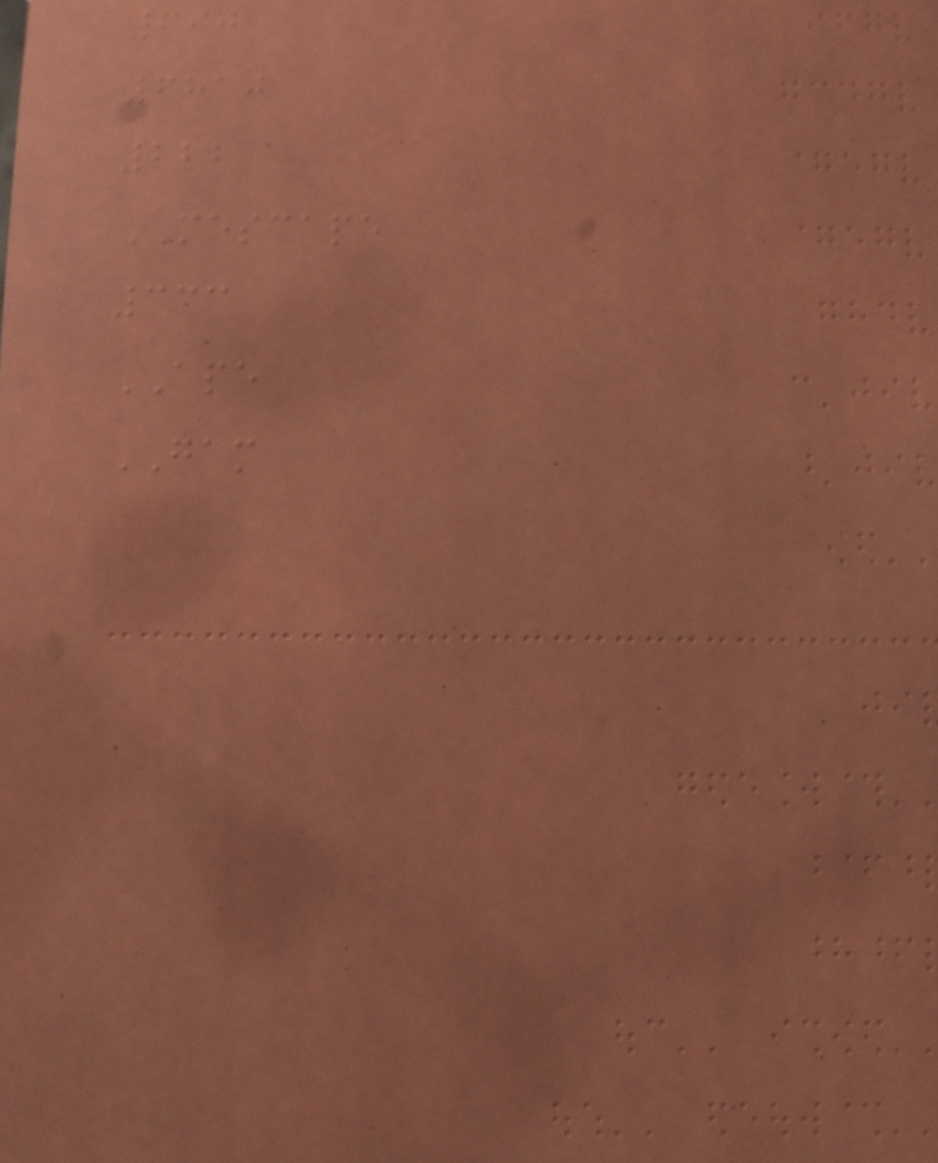690
6810
222
MESCAPE
333
APE
GAM
